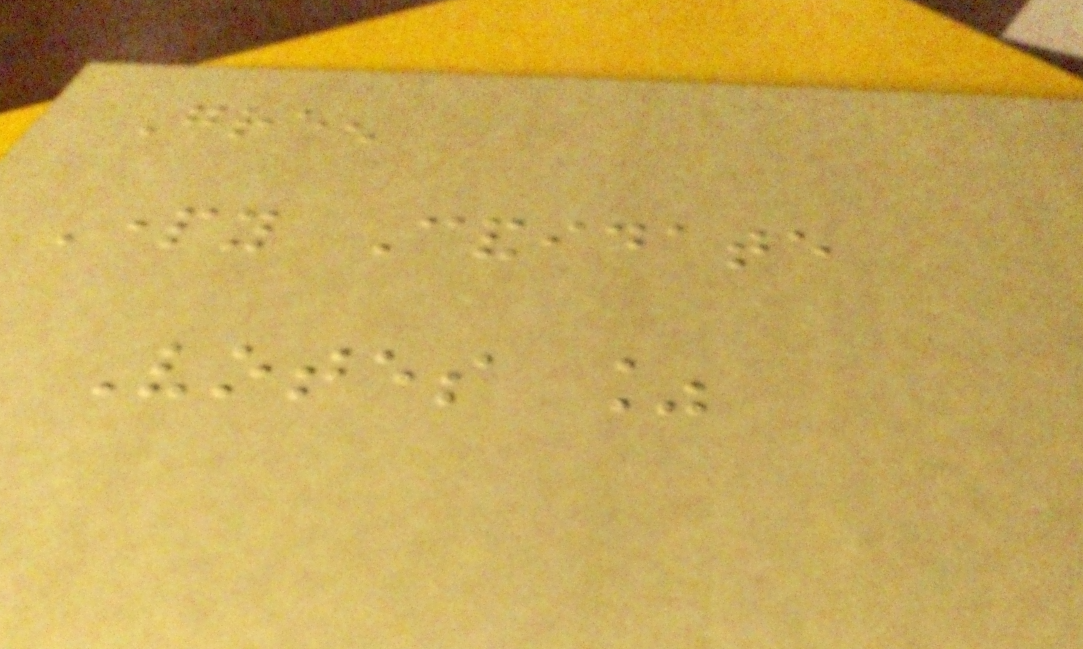Green
Party Candidate
Votes %
